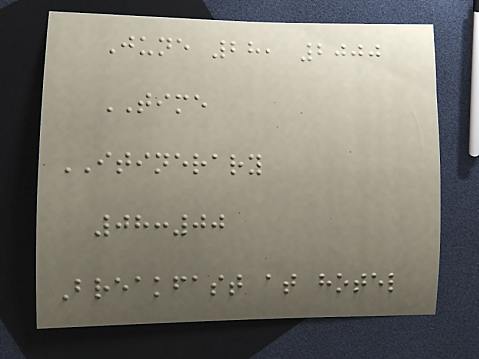June 28, 2000
TIME
ITINERARY
08:00
Breakfast at hotel
